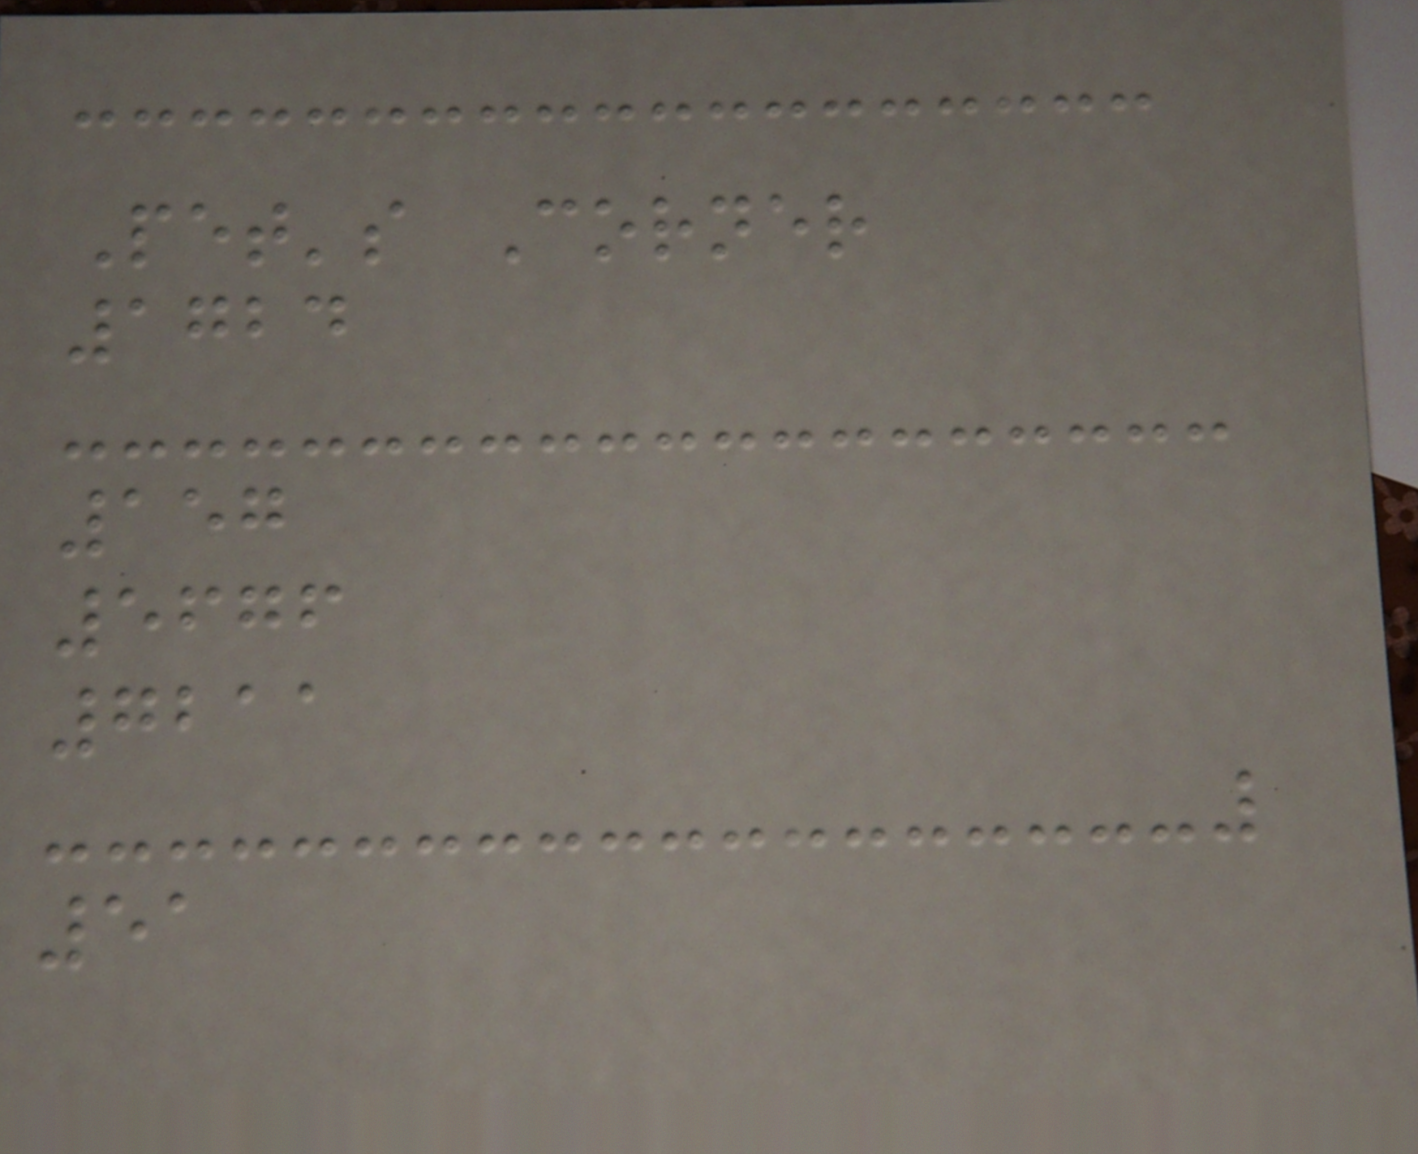Pet's Corner
1724
157
5676
7211
51
